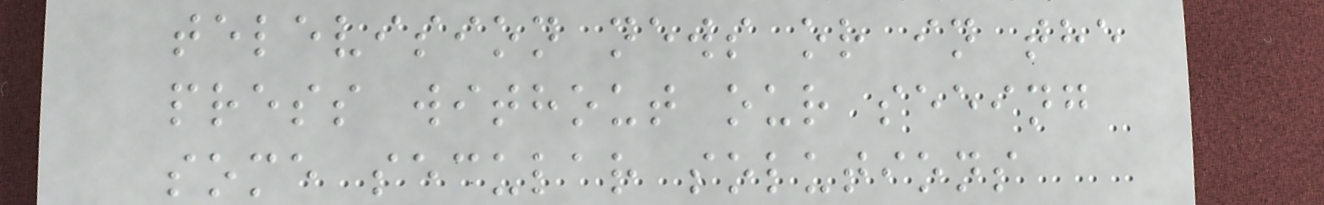television news or in the
press without our seeing
some secular solutions
